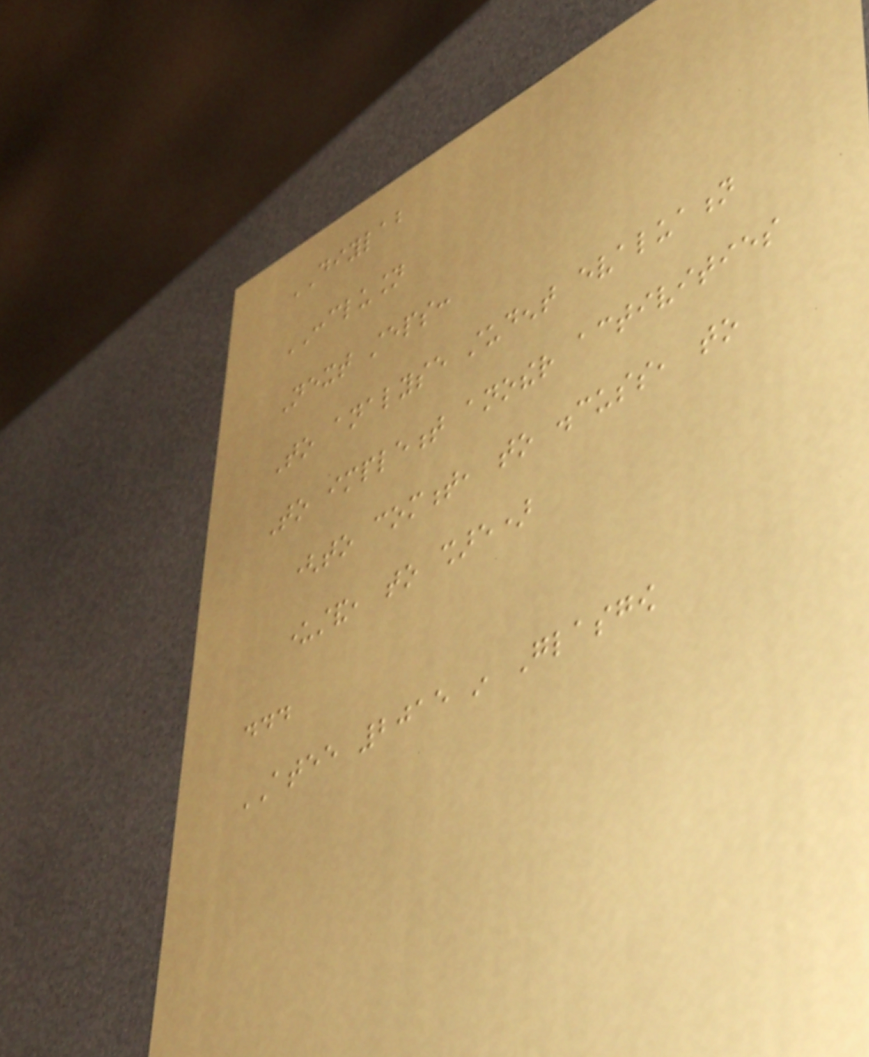DIYLAB
CONCLUSION
Next steps:
To analyse student evaluation
To implement another activities
(to comment, to discuss, to
understand, to share)
...
ATEE 2015 in Glasgow
